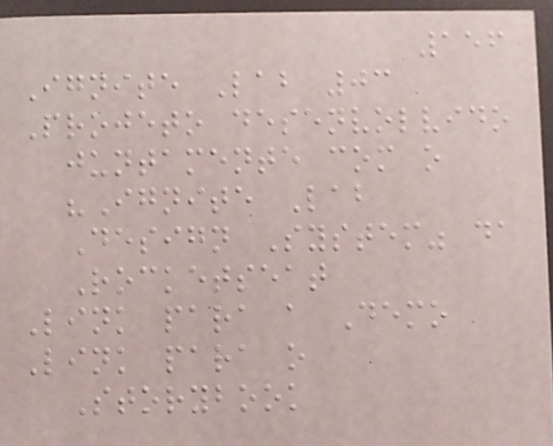156
Ignite Lab 03
Projeto desenvolvido
juntamente com o
"Ignite Lab
Design System" da
Rocketseat
Link para a Demo
Link para o
Storybook
